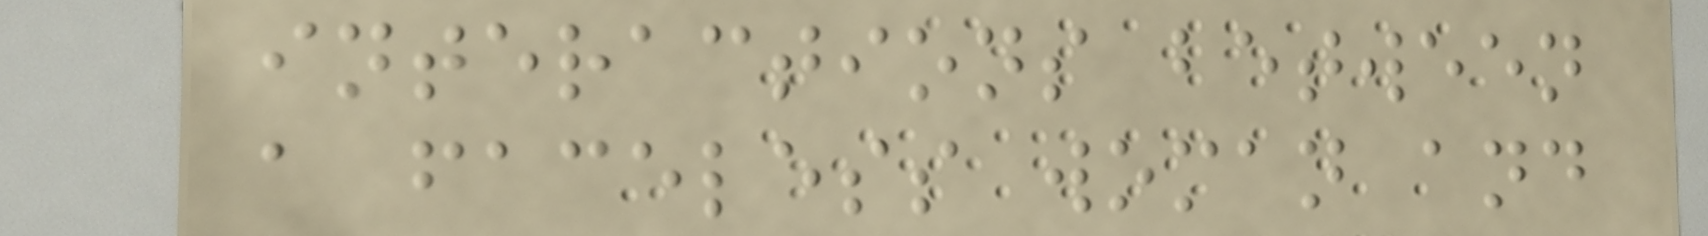interactions between
a faceless woman and
